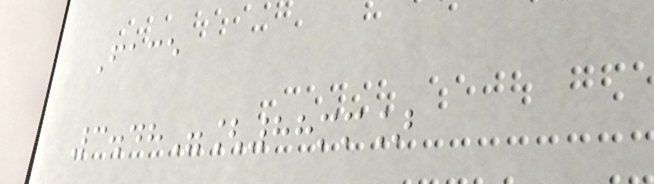Face
3.48"[88mm]
